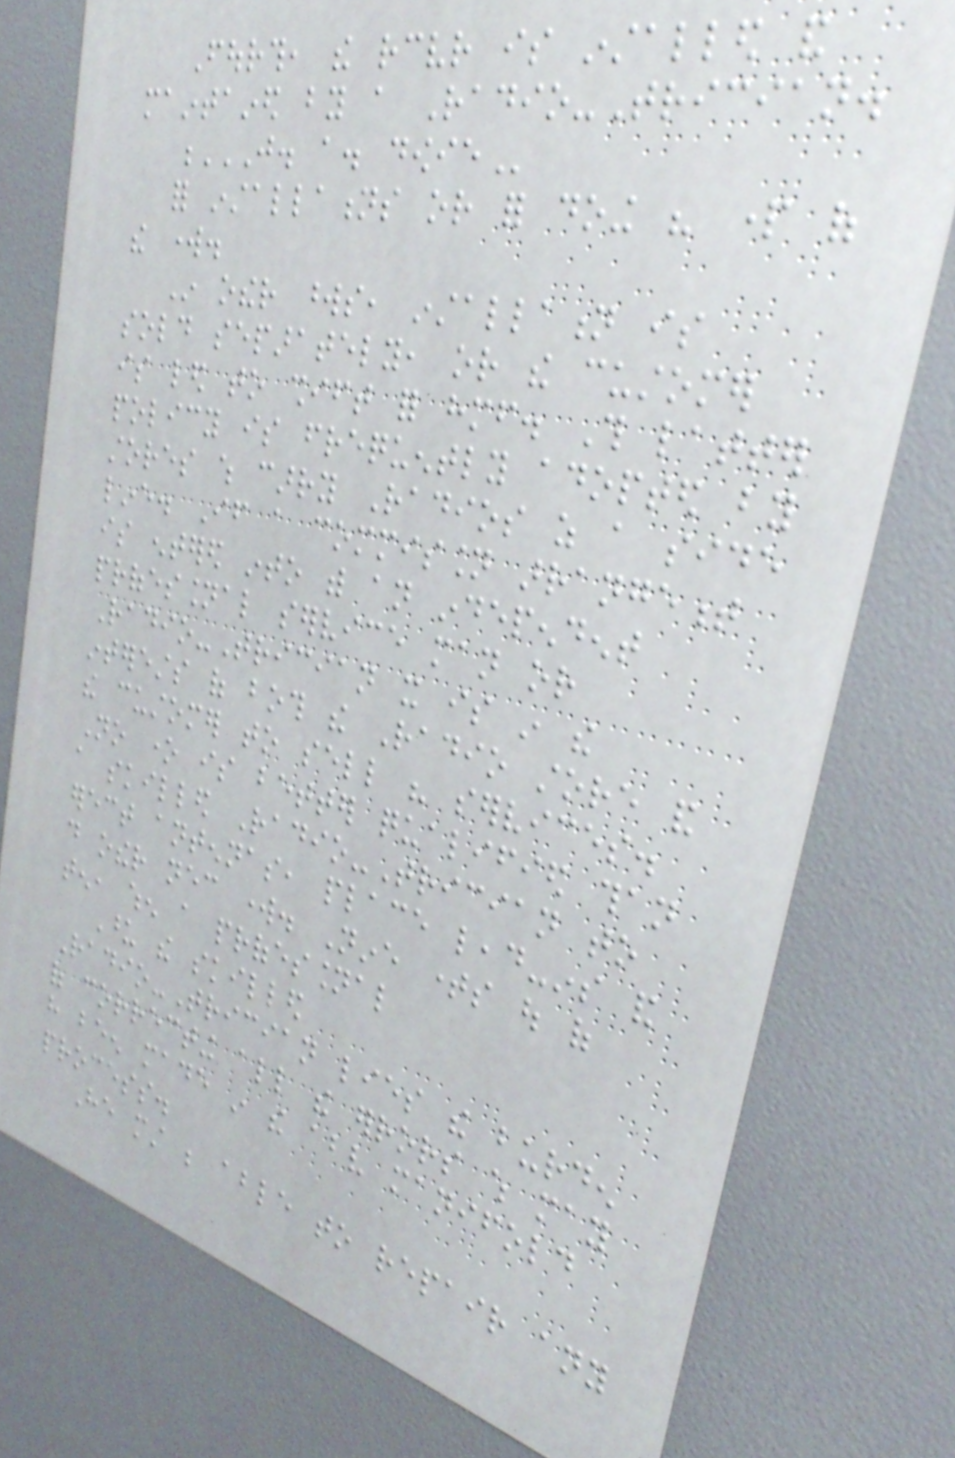Fourth, the receiver is installed and
maintained by a Radio-Trician.
J. A. DOWIE
for installations or for doing his part of
the work.
In other words, installation is
sold separately, or the customer
is led to shift for himself. This latter
policy is frequently adopted by
stores which carry Radios as a side
line. If a commission arrangement
is entered into with an independent
professional service man or
Radio-Trician it is in the
interests of both the Radio store and
the customer to sell his services.
No one is better qualified than
a skilled Radio-Trician to
erect antennas, place lead-ins and
do other necessary work. Nine times out of
ten, when a professional
Upon the skilled
Radio-Trician lies the burden
of correcting all the errors which may
have been made in the above manifold
process.
He must be able to repair any
